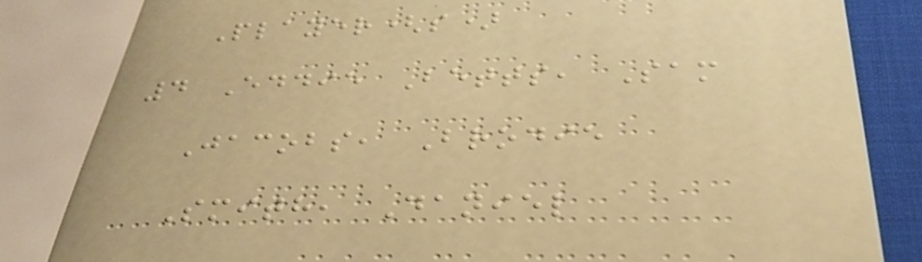Player(s)
4 Eddie Betts, Sam
Jacobs, Brodie
Smith, Daniel
